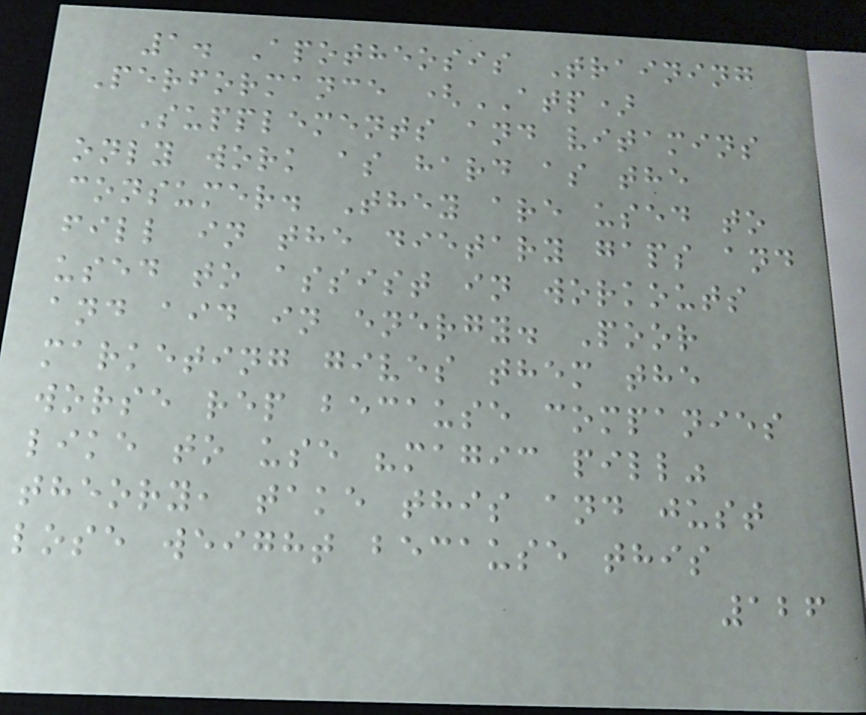1. Apotheosis Training
Performance (ATP)
Supplements and vitamins
only work as hard as the
consumer. They are used to
fill in the dietary gaps and
used to assist in workouts
and aid in energy. Poor
marketing gives them the
worse rep because companies
like to use "magic pill"
theory, take this and just
lose weight because this
126
